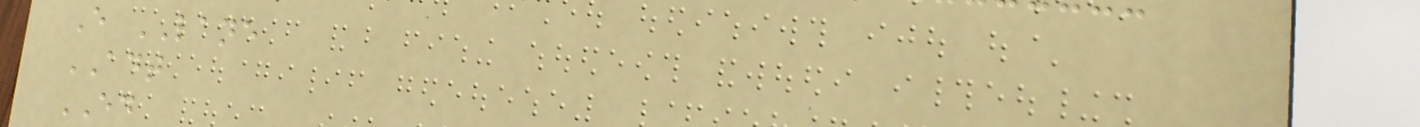E LANE
ADT
ED
